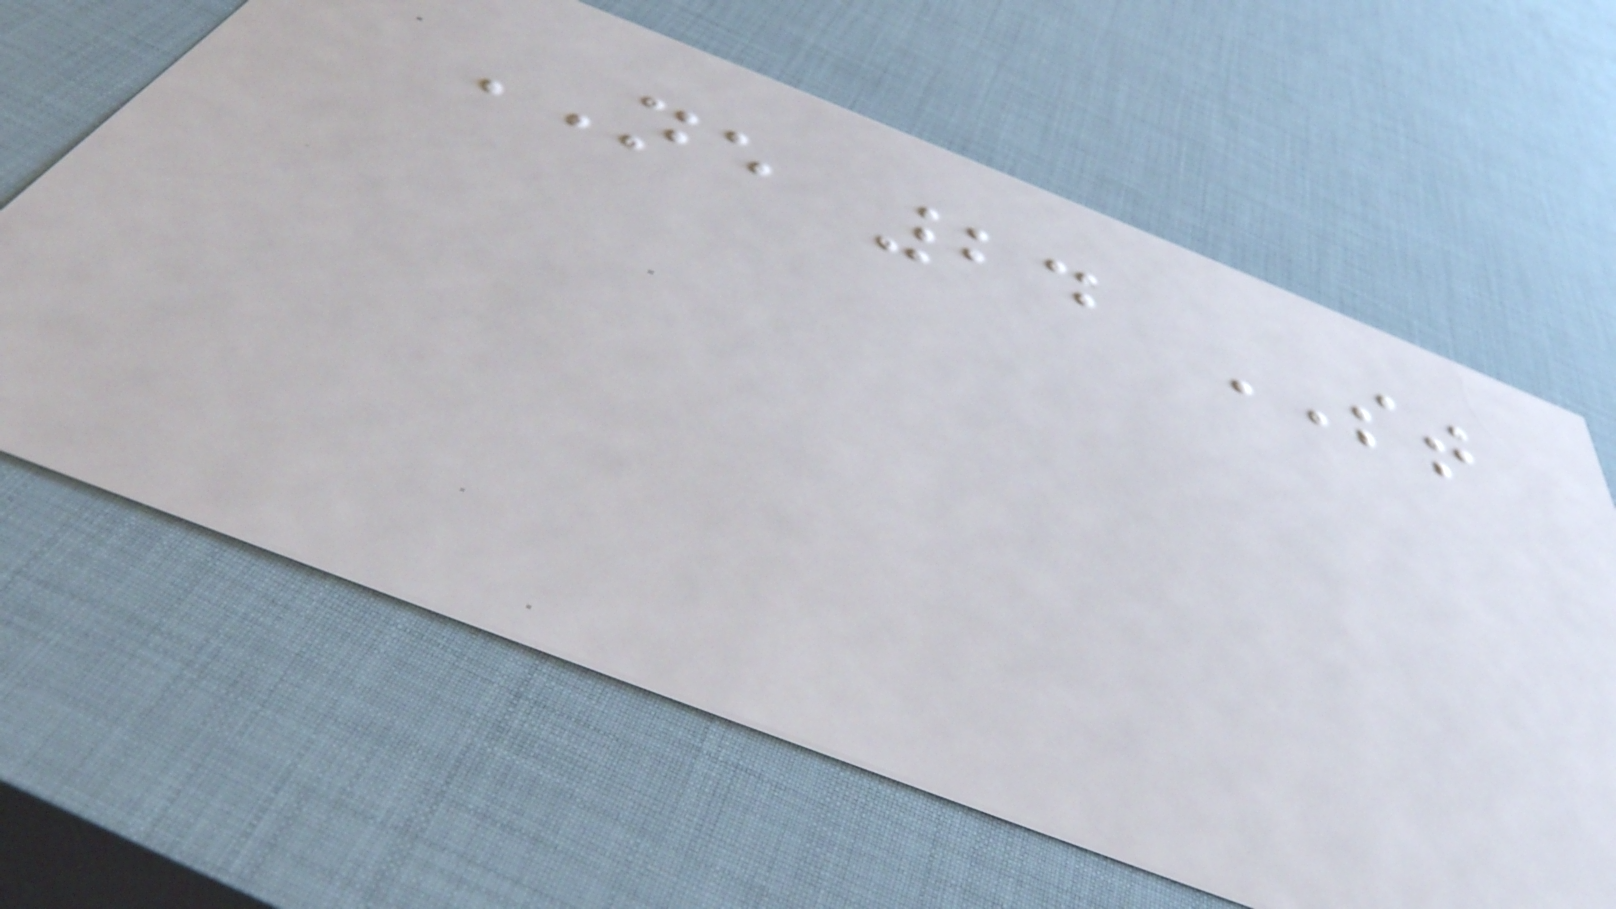NE 24 ST
